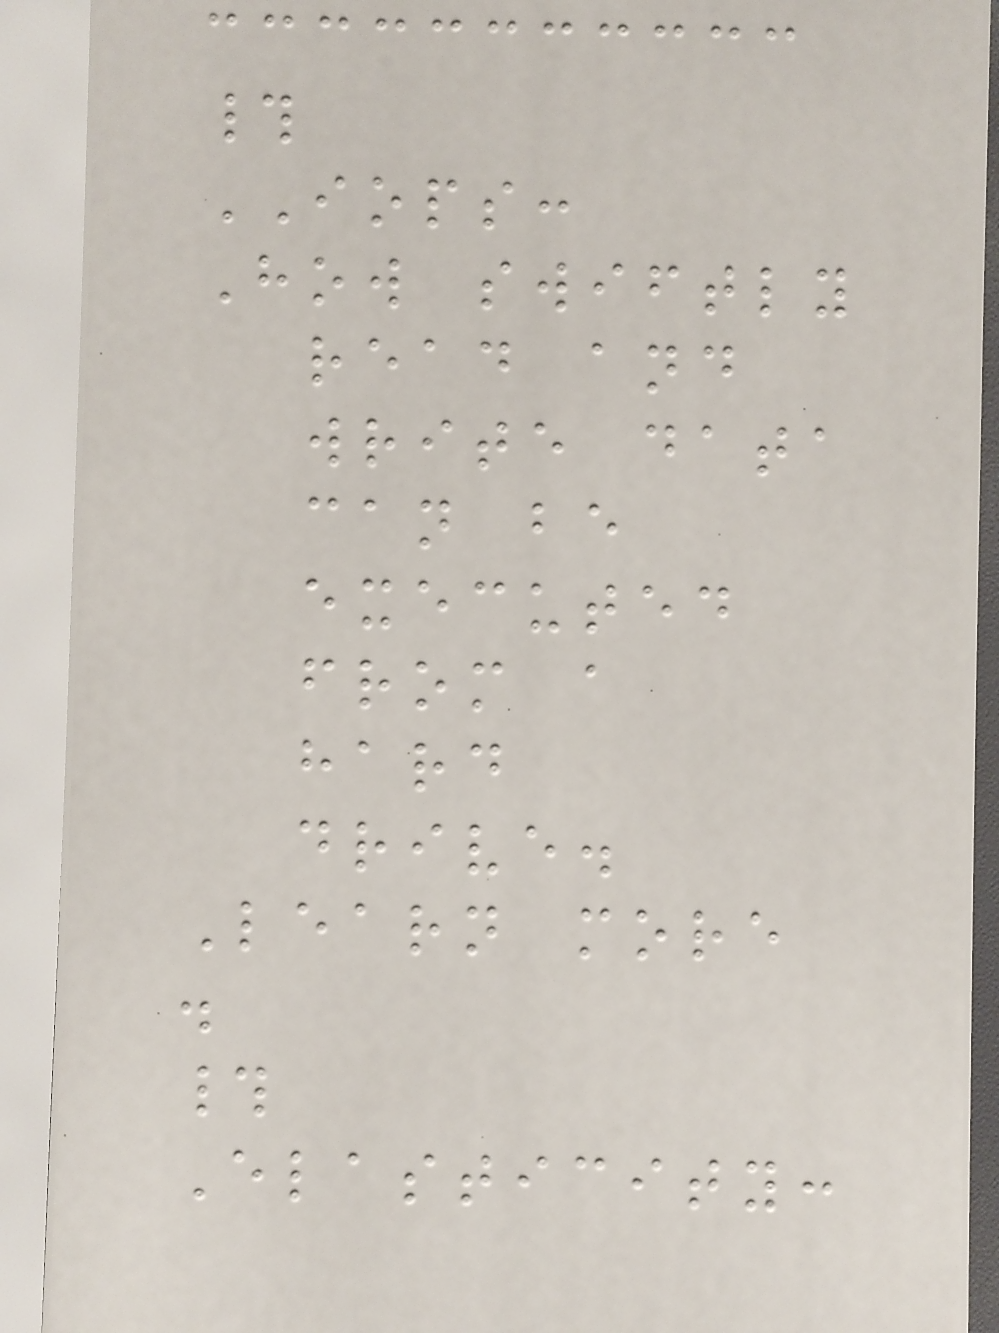#
IOPS:
How swiftly
read and
write data
can be
executed
from a
hard
drive.
Learn more
.
#
Elasticity:
